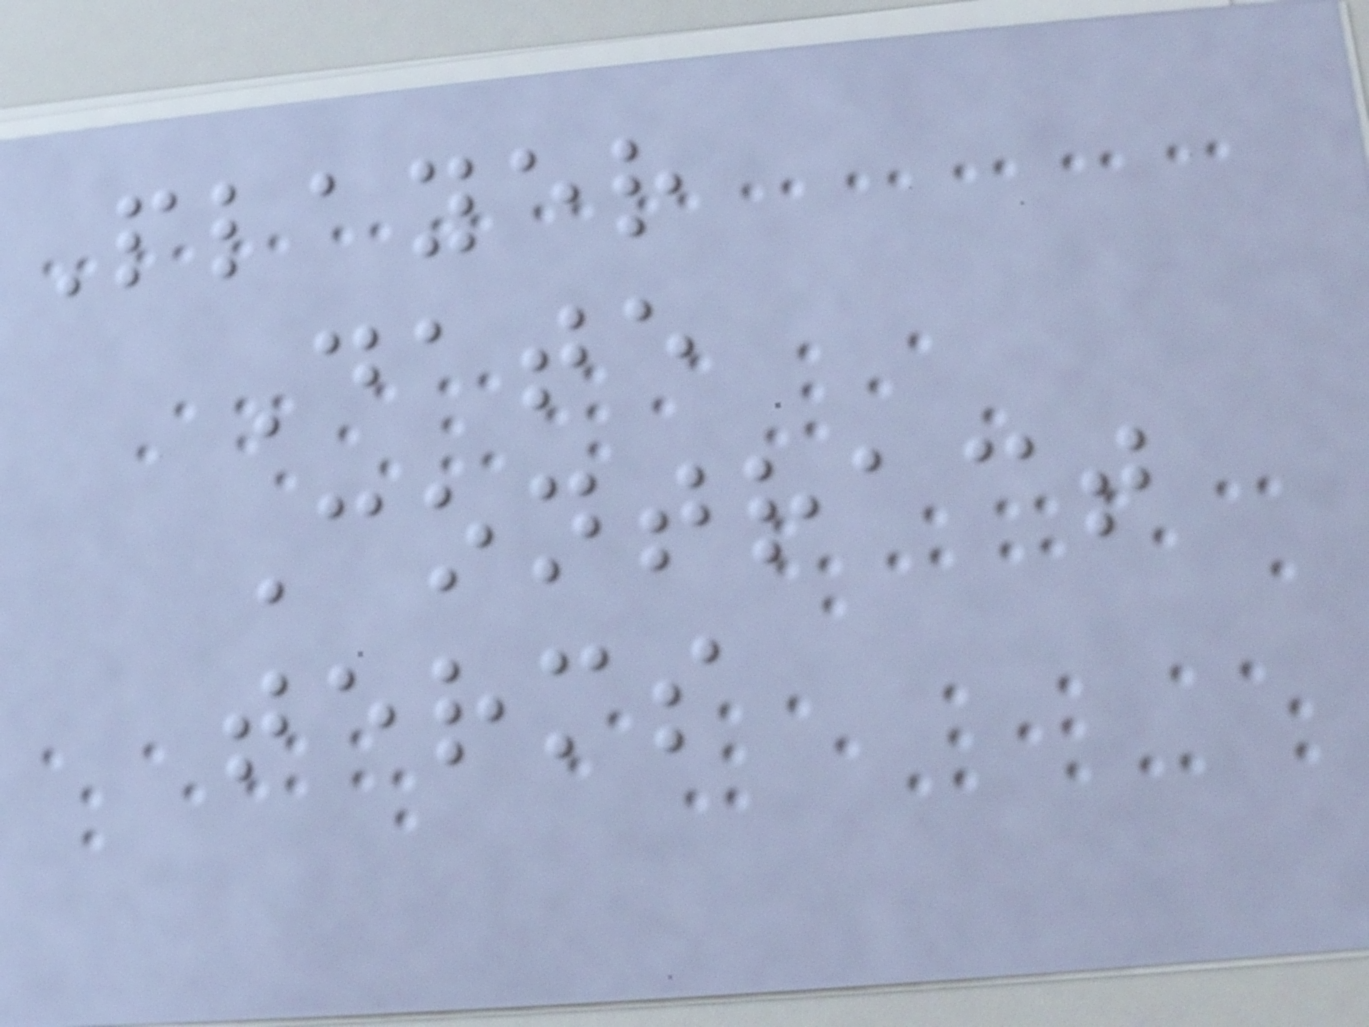Player
Date
Contract
terms
